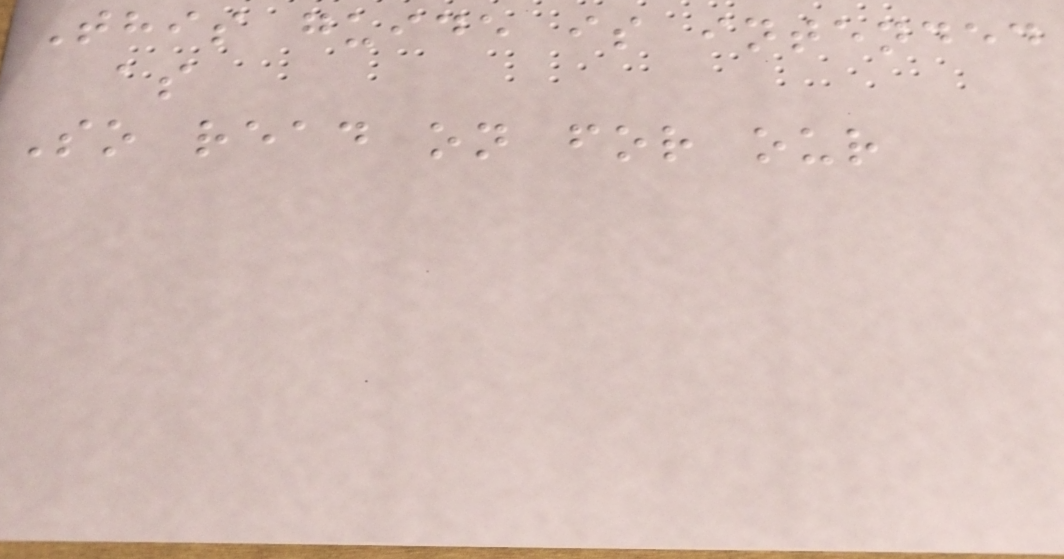This guide is intended
as
So read on for our
